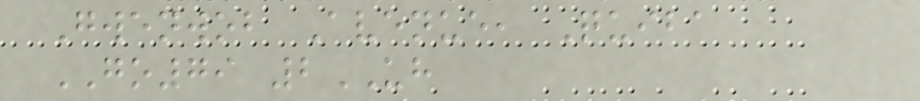Gwenwob Avenue, Quiba
GO79 2UH
